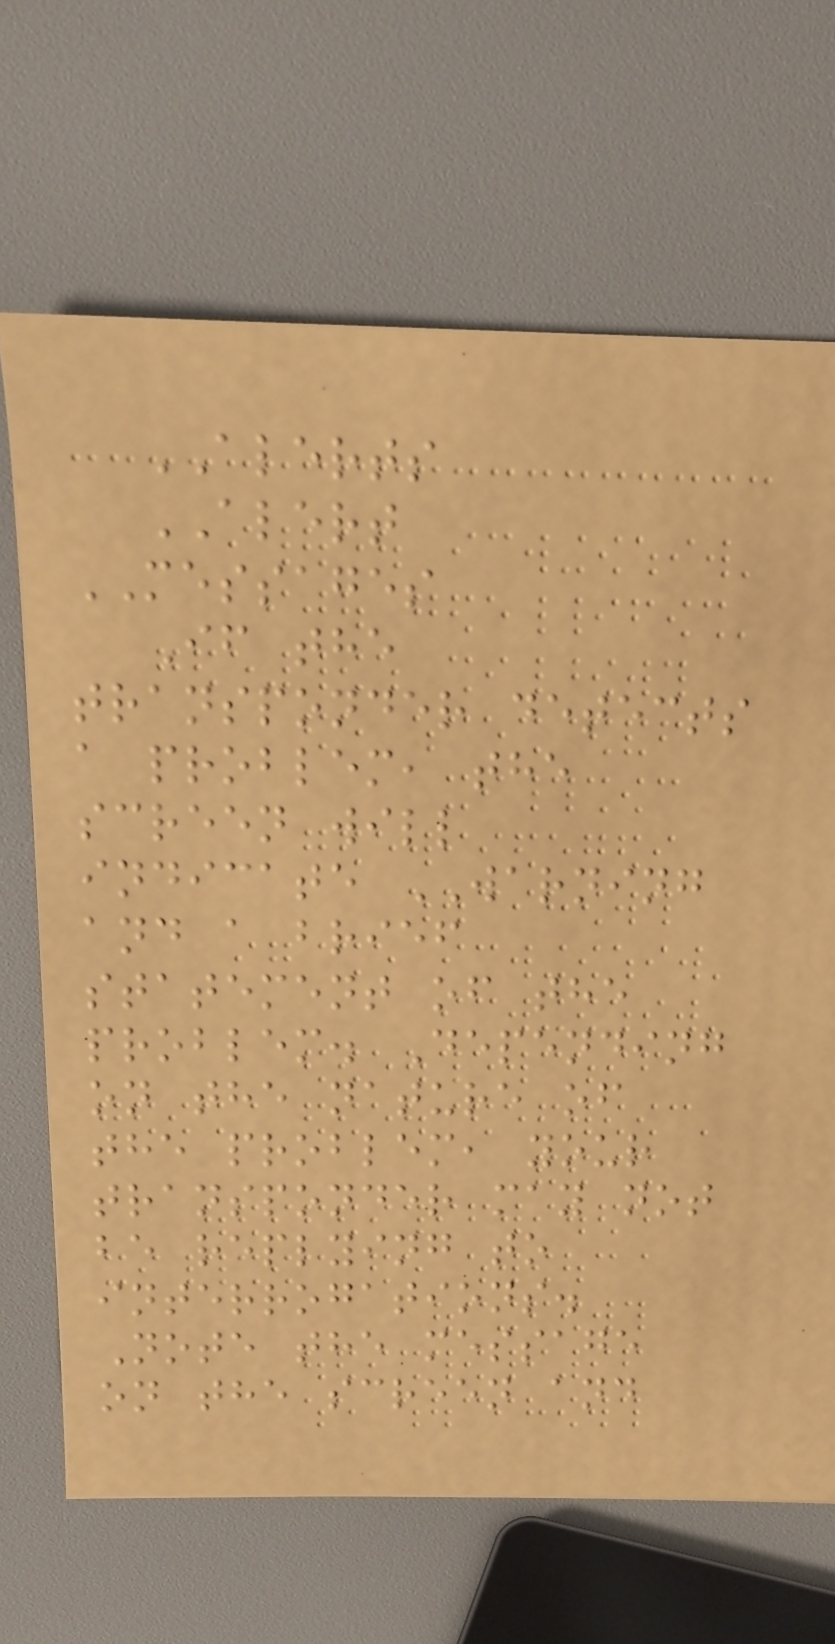ALERTS
ALERT
MESSAGES
If the
transponder detects
a problem, the
screen will
indicate WARNING
and a brief
statement of the
problem. Depending
on the nature of
the problem, your
transponder may not
be replying to
interrogations.
Note the message
on the screen and
